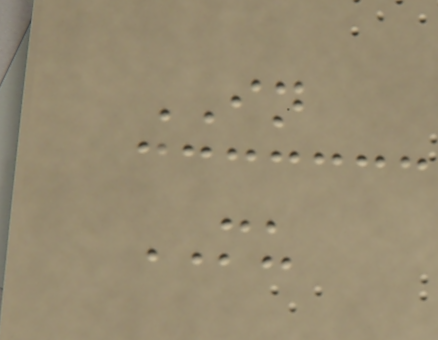IN
MU
